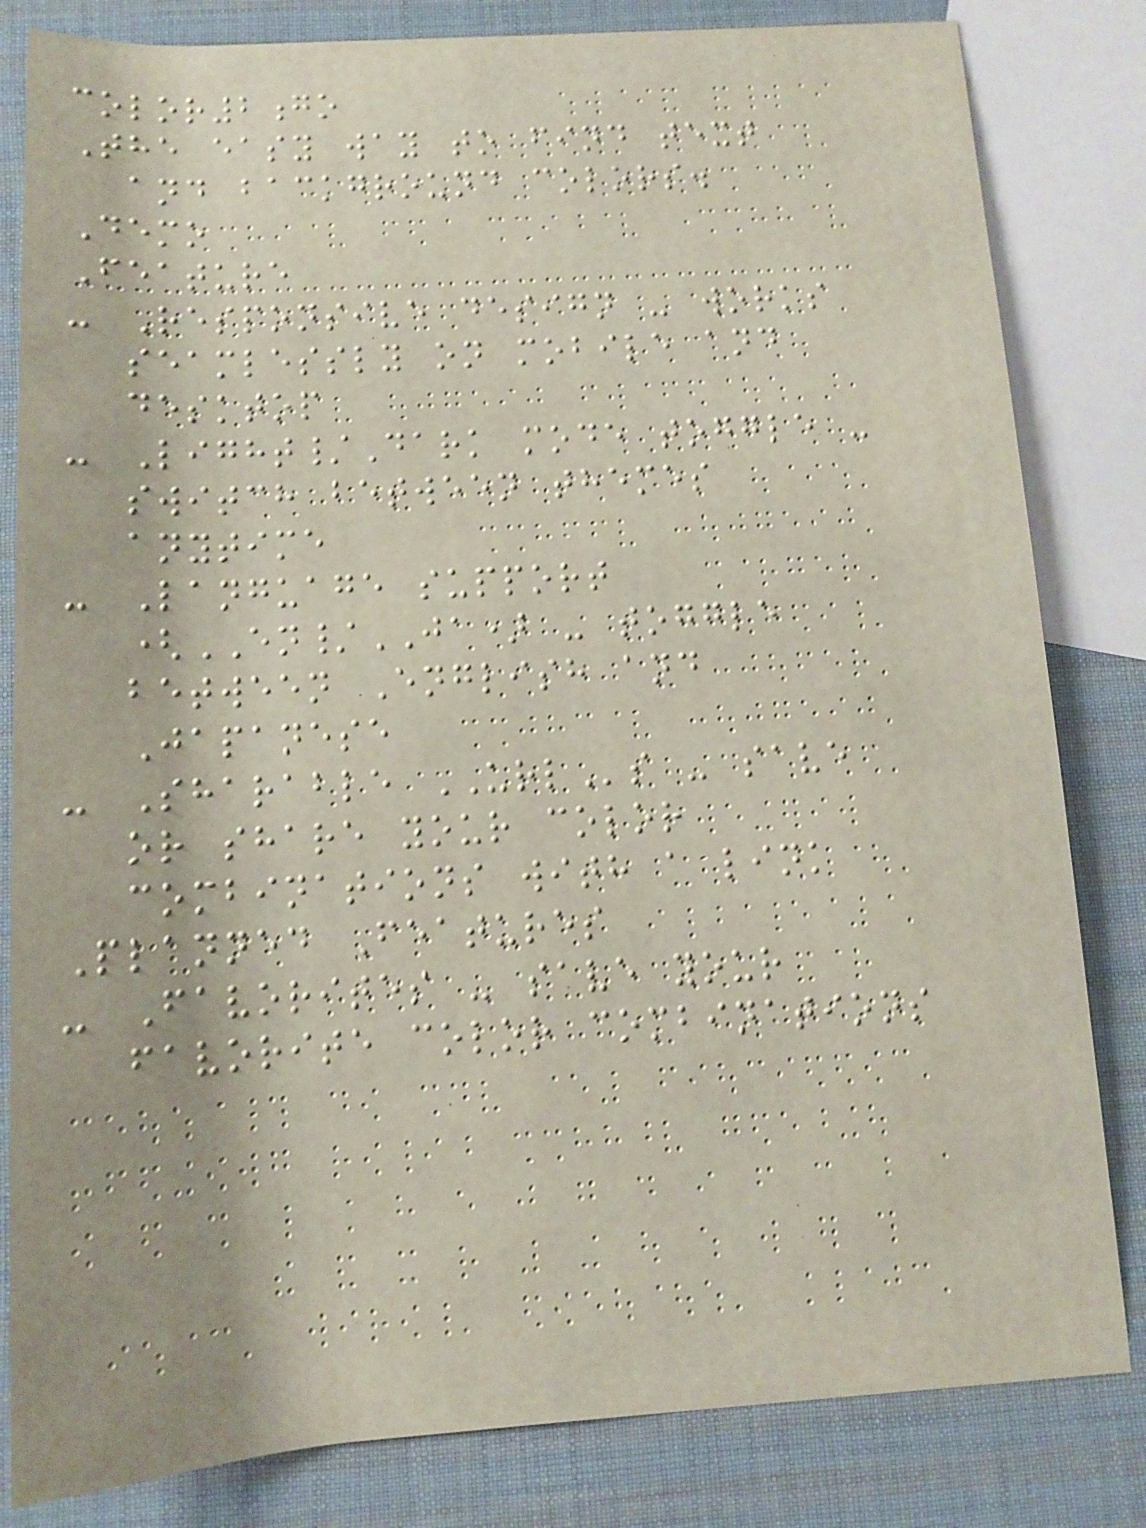color2go
The easy way to find text
and background colors.
Demo
Feature
- Responsive design - works
seamlessly on mobile and
desktop
- Light/Dark mode toggle -
switch between themes
anytime
- Language support
(EN/JA) - toggle
between English and
Japanese
- Sharable URLs - save
or share your color
combinations with a link
Planned Features
- Favorites - save your
favorite color combinations
